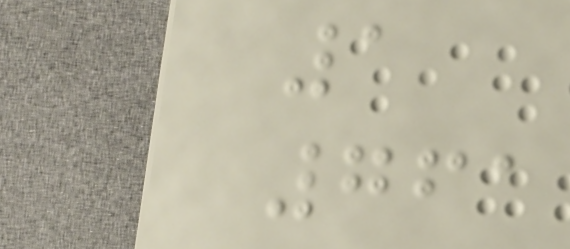1
761
